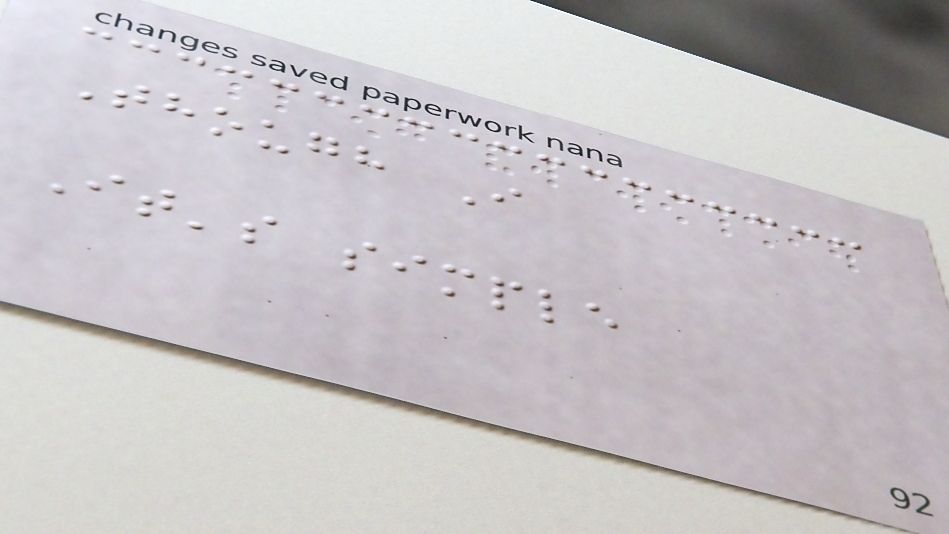Though I
It's simple
